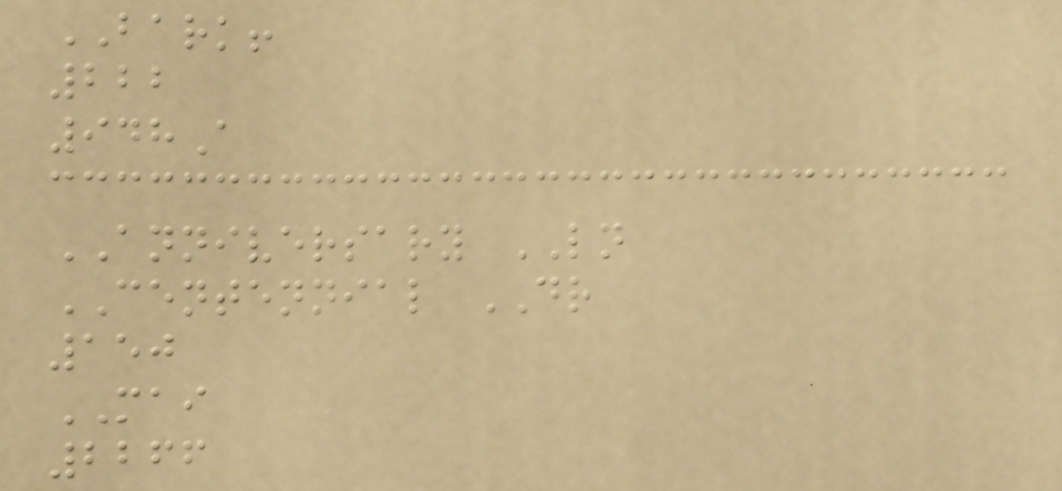BARK!
222
948A
ANNIVERSARY LN
CENTENNIAL DR
150
MAI
2266
